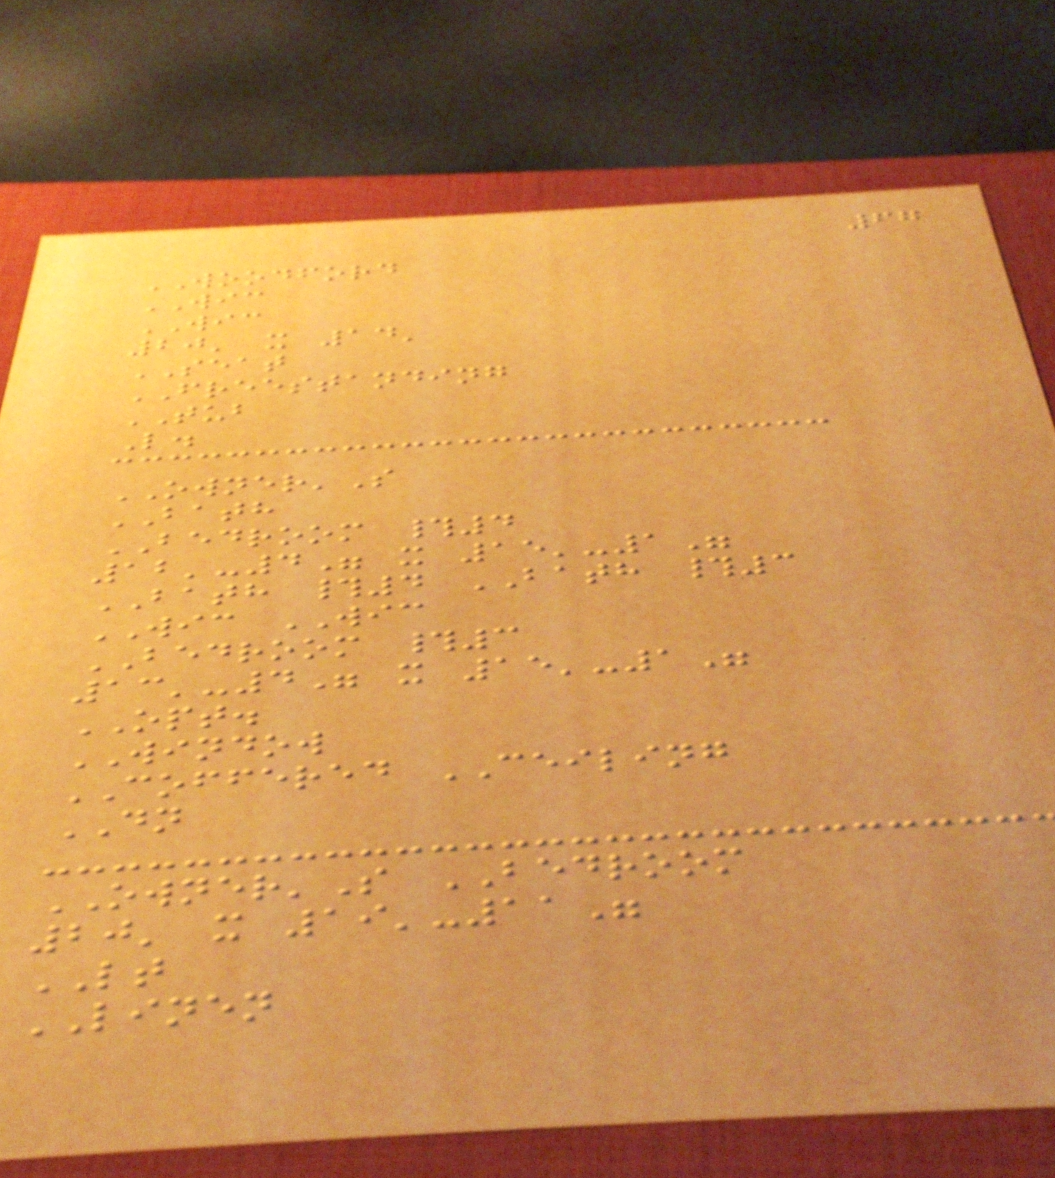67
WOODFORD
WIC
WIC
20' x 14'
SEAT
FREESTANDING
TUB
L.
OWNER'S
BATH
BEDROOM #4
12'-4" x 15'-1"
BATH #4 BATH #3
WIC WIC
BEDROOM #3
13'-4" x 15'-1"
OPT.
WINDOW
COFFERED CEILING
DN
OWNER'S BEDROOM
20' x 19'-11"
LT
LINEN
